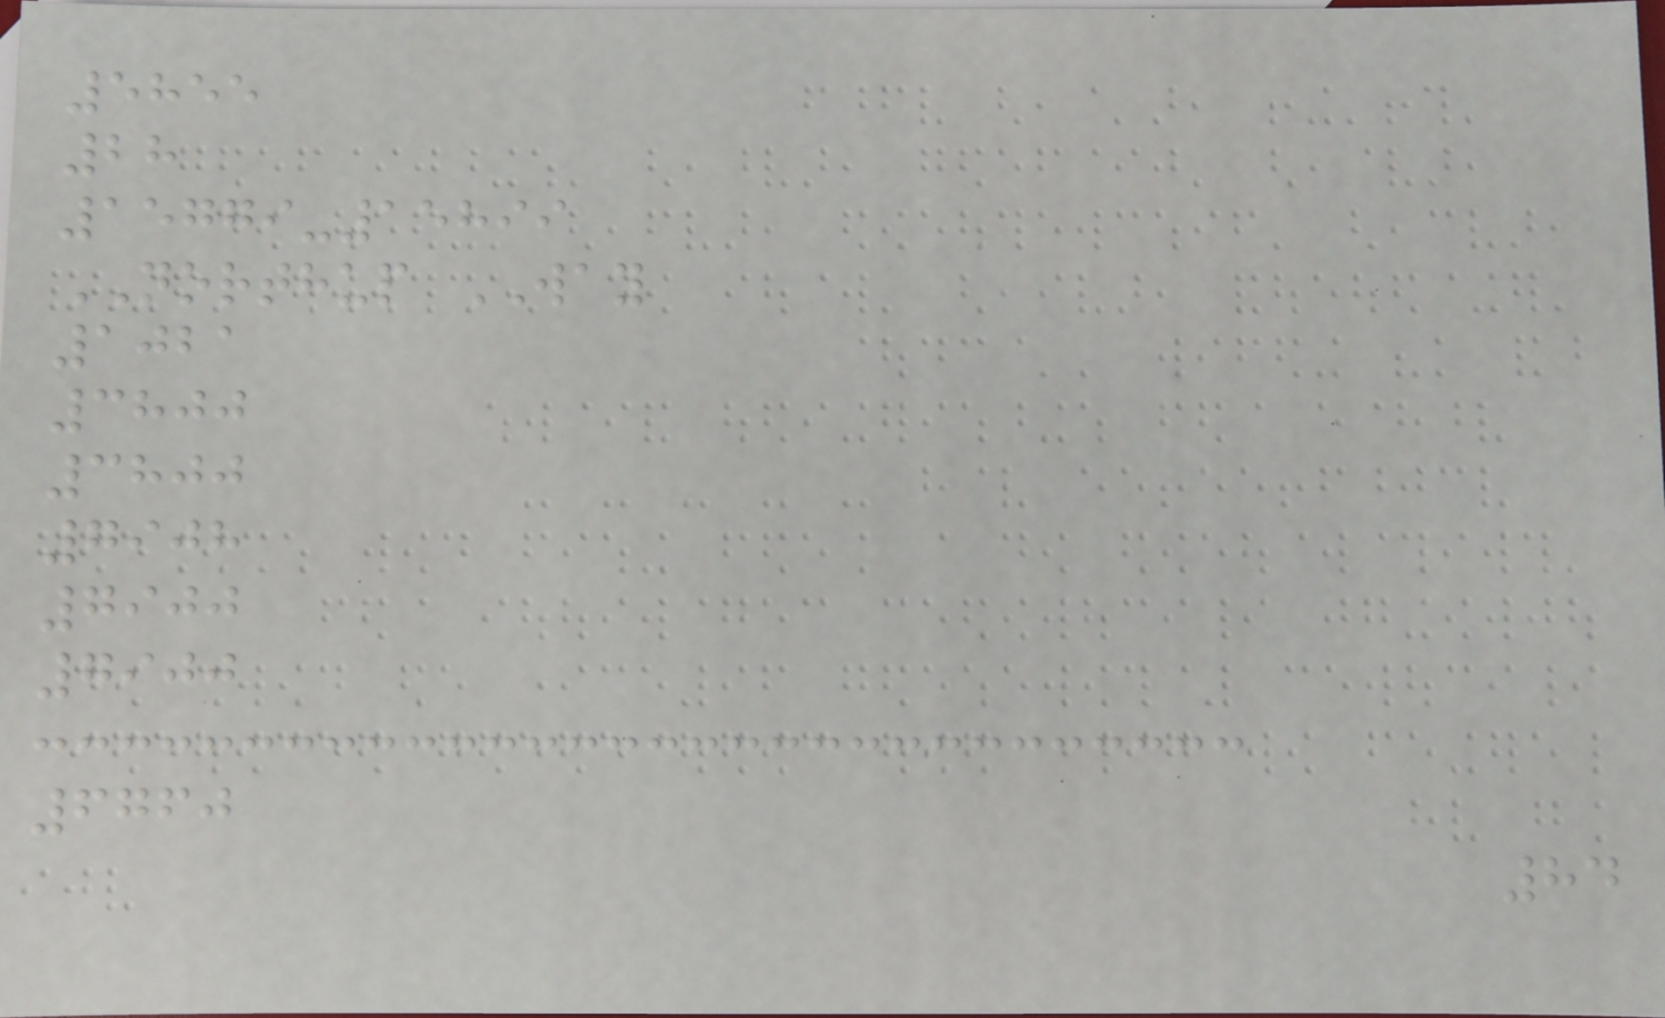5855
28
15779-15899
NORTHUP WAY
1021
3800
3800
7908
7900
7900
6760
84
